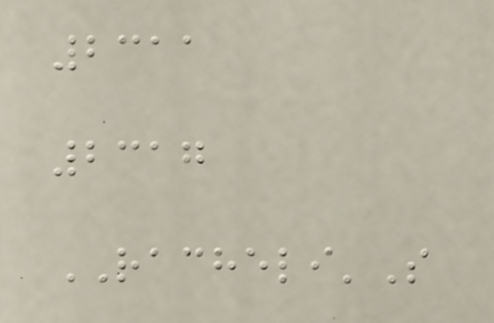2311
2317
RACHELI'S
